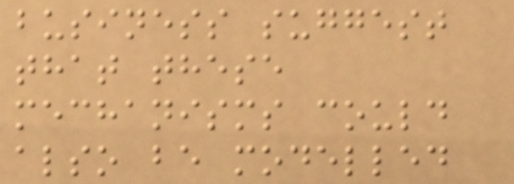business suggest
that these
mechanisms could
also be modelled
